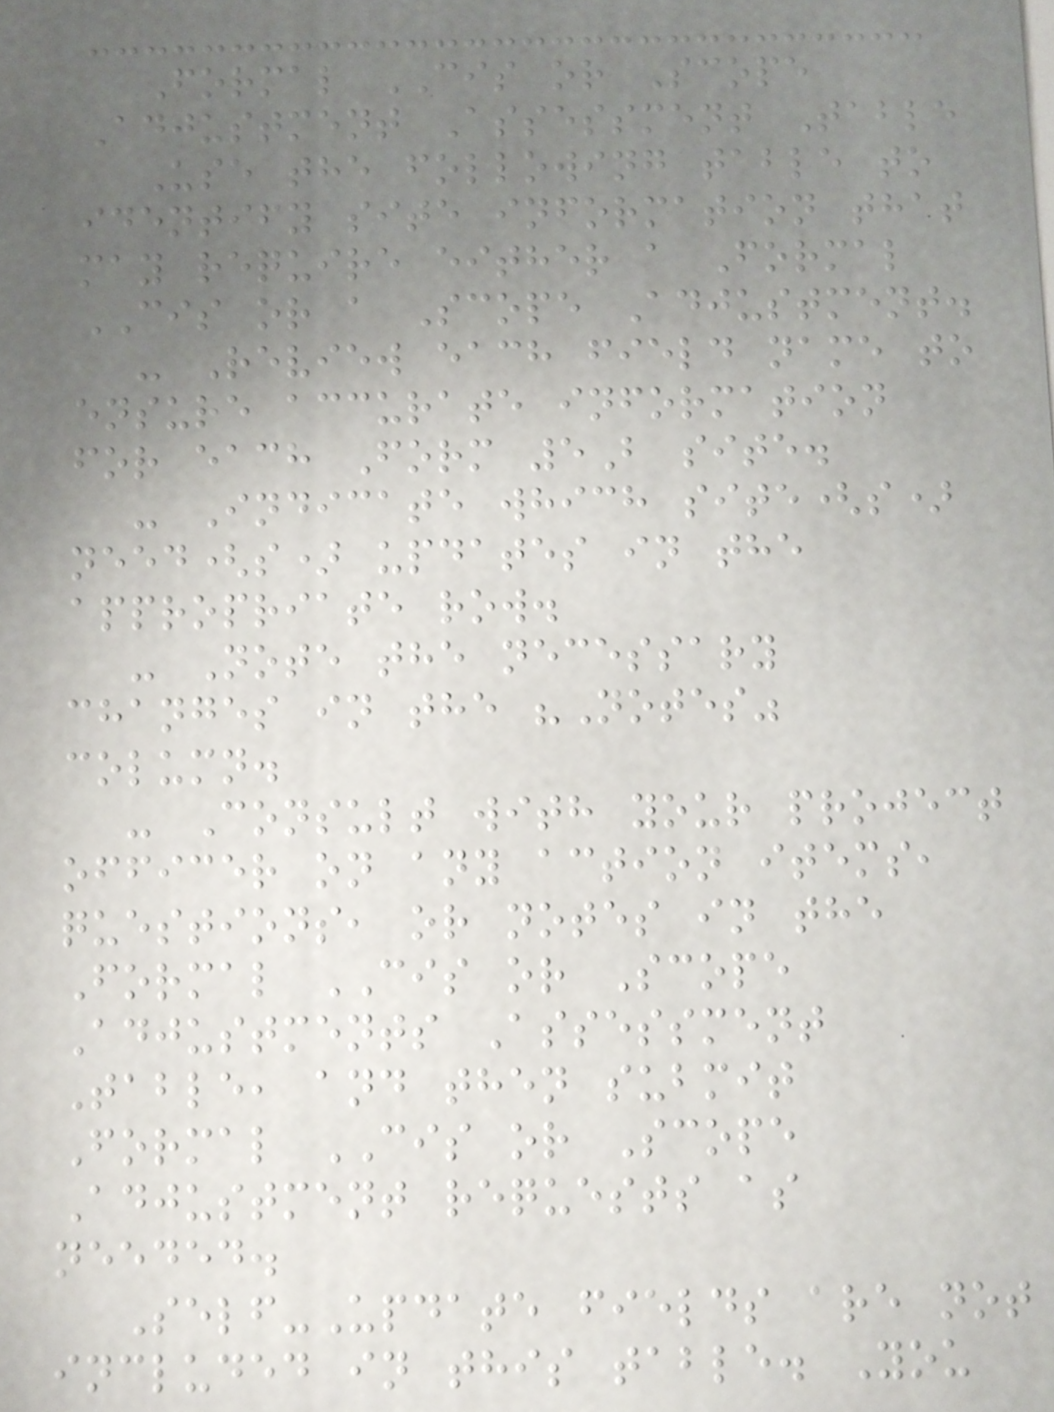Formal CIS or Scope
Adjustment Assessment Table
Use the following table to
identify site information that
may require either a Formal
CIS or a Scope Adjustment.
- Review each field name to
ensure accurate information
for each Form 5B site.
- Indicate which site(s)
need(s) updates in the
appropriate row.
- Note the necessary
changes in the "Notes"
column.
- Consult with your project
officer on any action items,
questions, or notes in the
Formal CIS or Scope
Adjustments Assessment
Table, and then submit
Formal CIS or Scope
Adjustment requests as
needed.
Self-Update fields are not
included in this table. You
